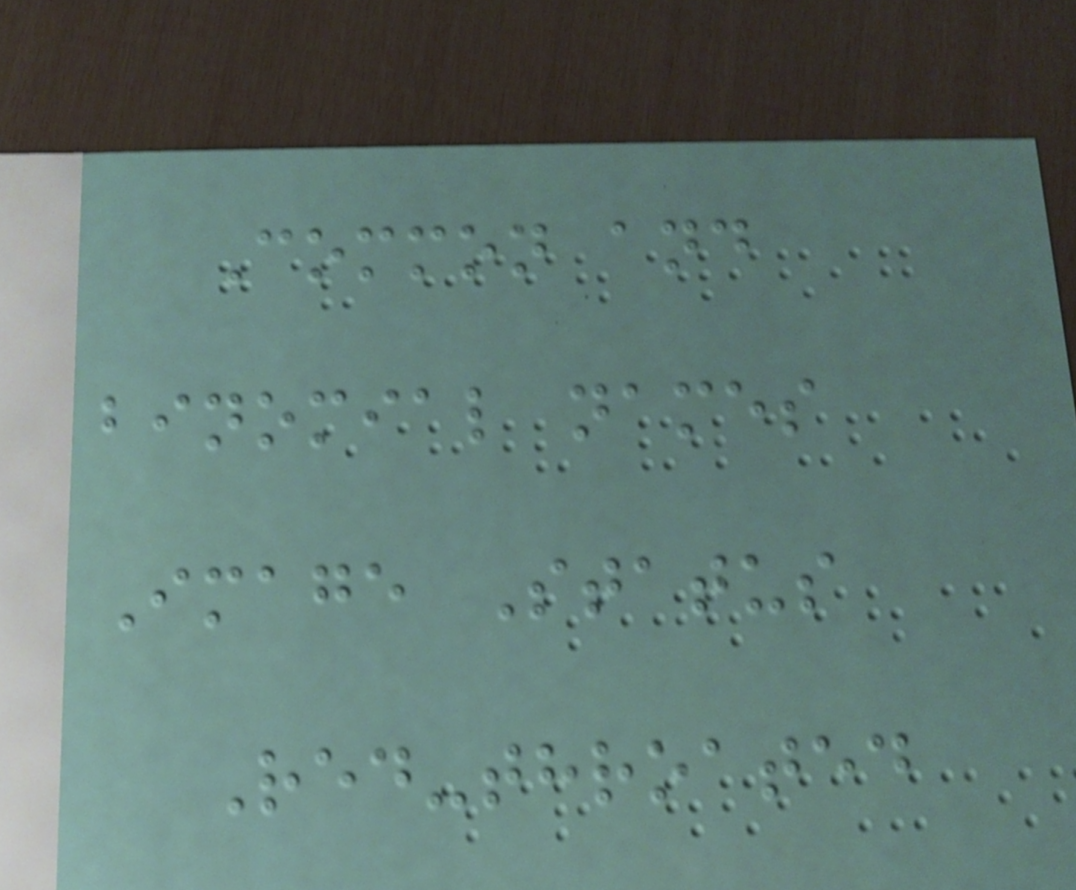Common and
binomial names
Image Status
Red-throated
